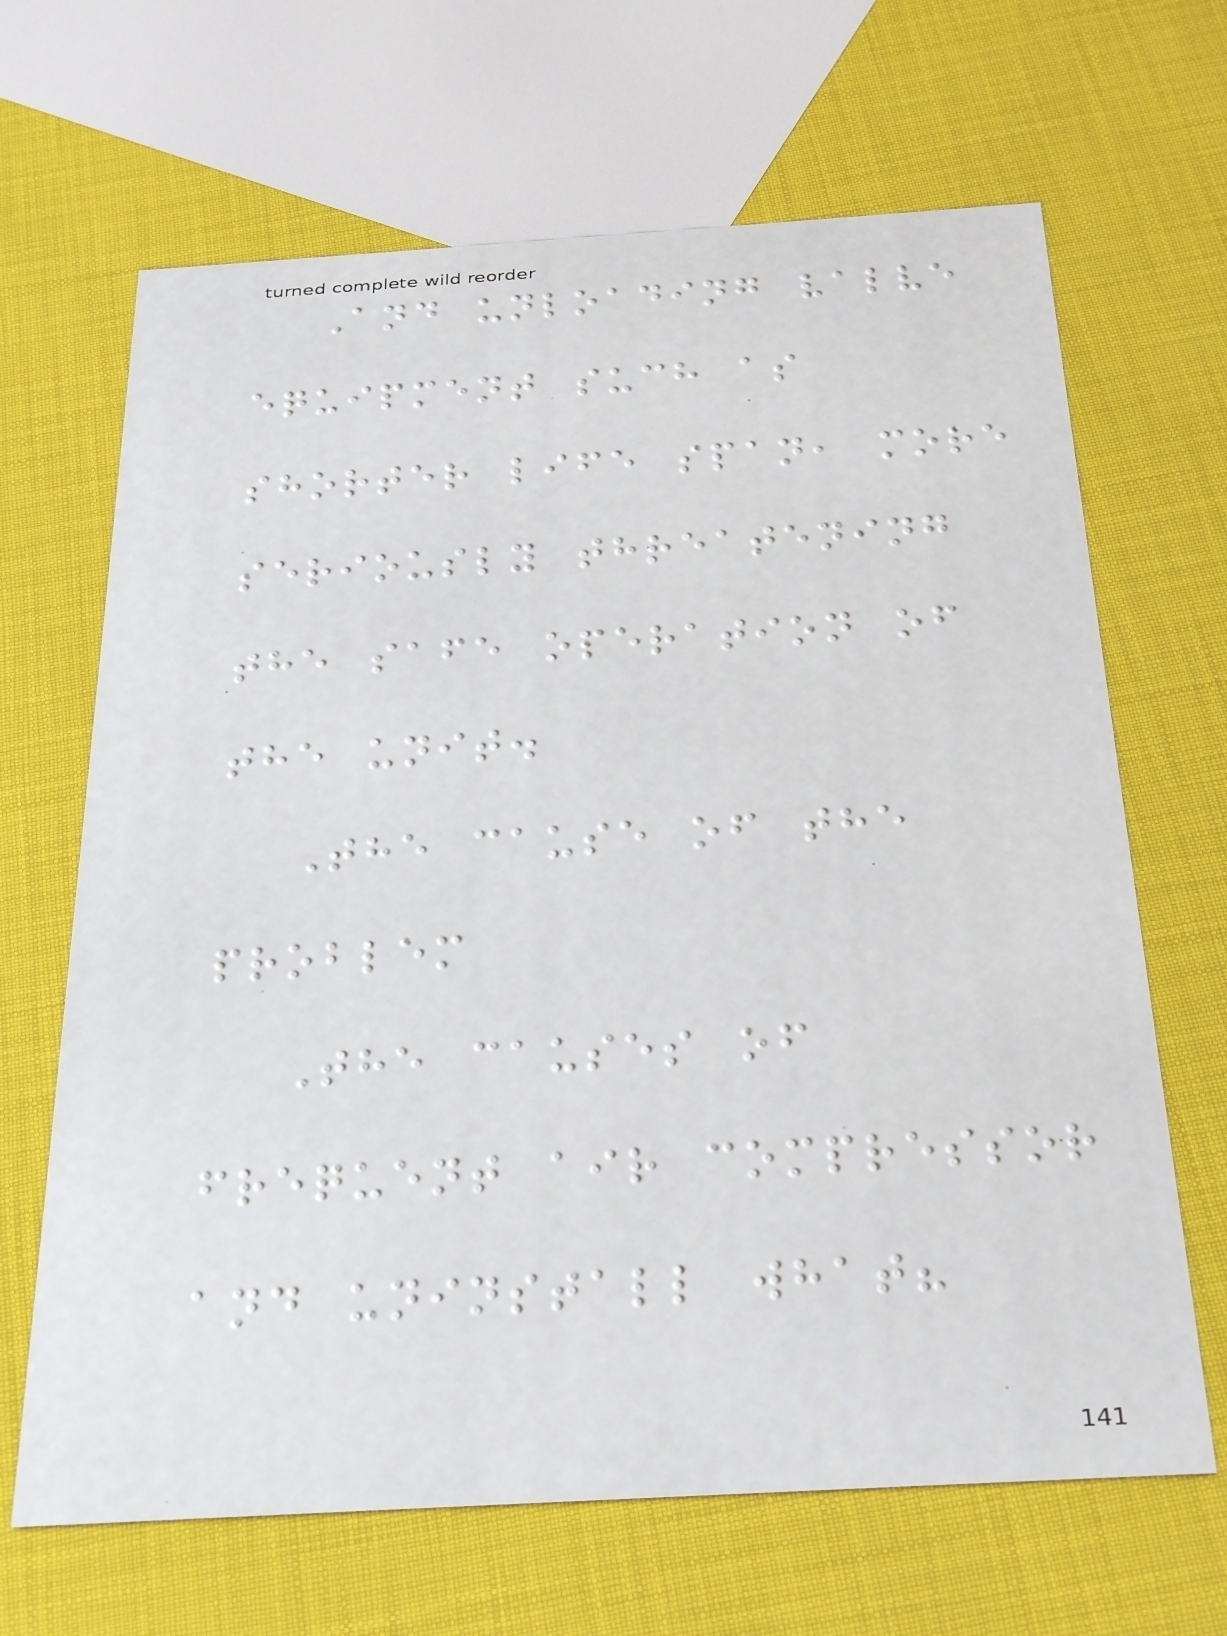And unloading valve
equipment such as
shorter life span, more
seriously threatening
the safe operation of
the unit.
The cause of the
problem
The causes of
frequent air compressor
and uninstall what?
